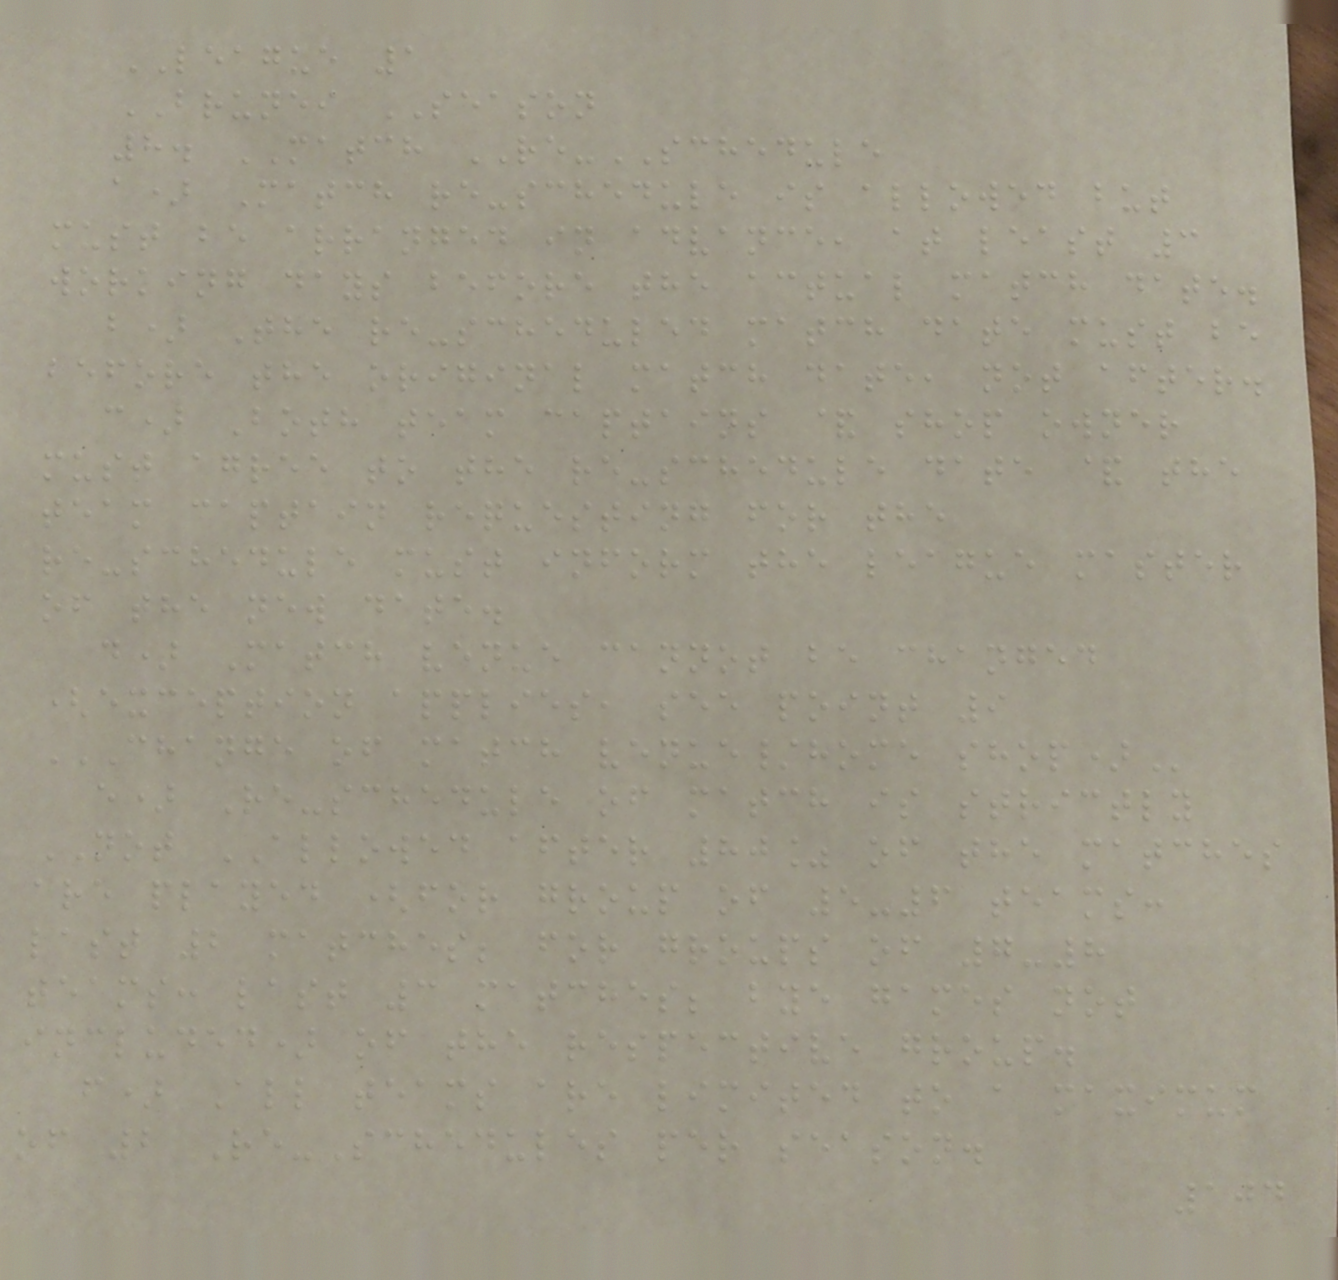LEAGUE 1
BRUNEI SEASON
8. MATCH RE-SCHEDULE
a) Match re-schedule is allowed but
must be arranged in advance, at least 3
working days before the actual match date.
b) The re-scheduled match date must be
before the original match date, not after.
c) Both team captains & shop owner
must agree to the re-schedule date & the
team captain requesting for the
re-schedule must inform the league master
of the new date.
d) Match venue cannot be changed
(exception applies, see point 9
CHANGE OF MATCH VENUE/HOME SHOP)
e) Re-schedule of match is strictly
NOT ALLOWED after 80% of the matches
are played (for group of 5-6 teams:
last 2 matches; for groups of 7-8
teams: last 3 matches; bye games not
included) of the respective group.
f) All teams are limited to a maximum
of 2 Re-Schedules per season.
104
